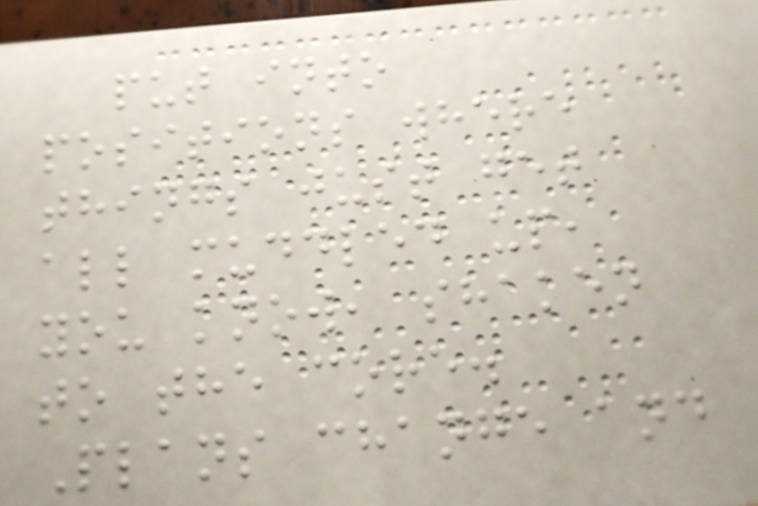put into
positions where
things just get
all muddled up,
you know, shaken
to the core.
Plans change and
